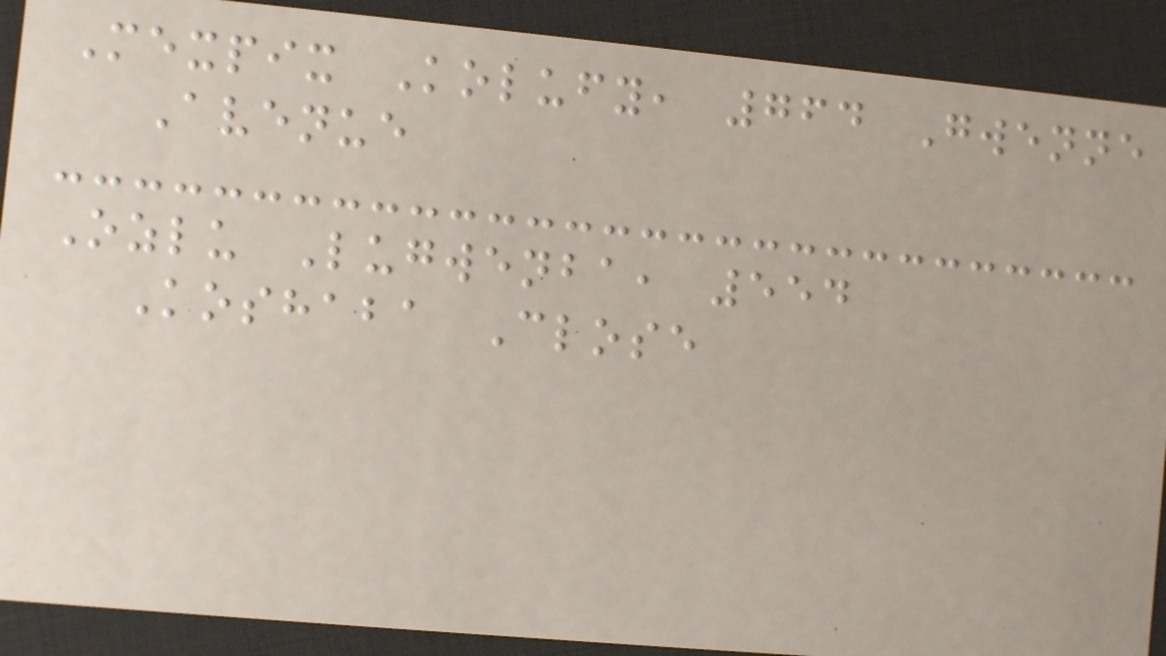Mexpix Kolufy, 764 Gwenne
Avenue
Ozlu Lugwenba, 554
Koshaba Close
